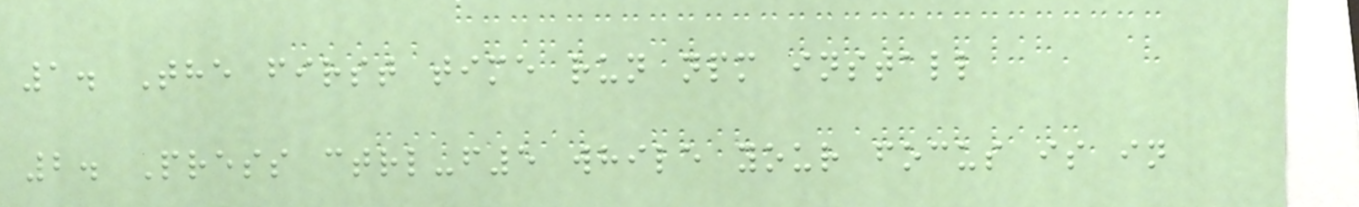1. The first time run npm install
2. Press ctrl-f5 while your focus is in
